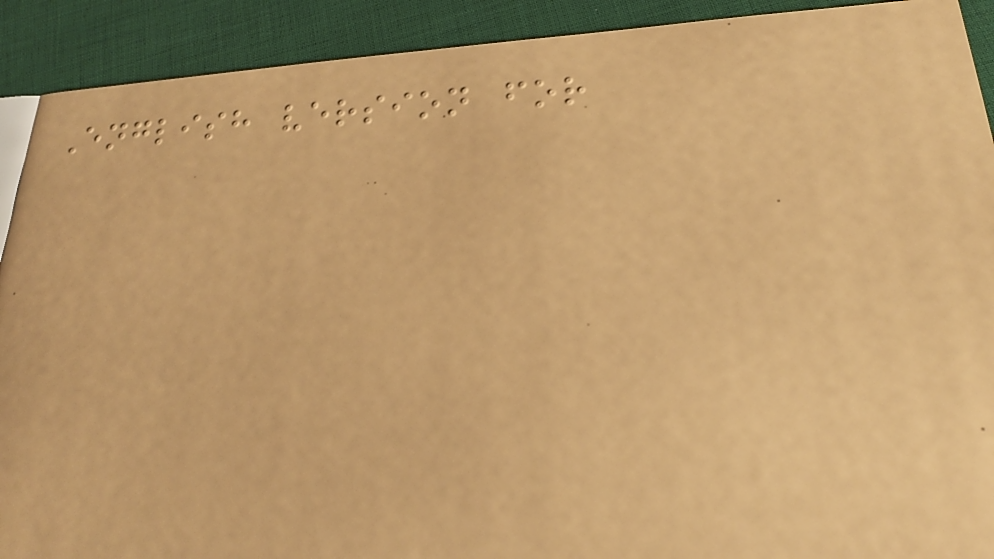English version for
